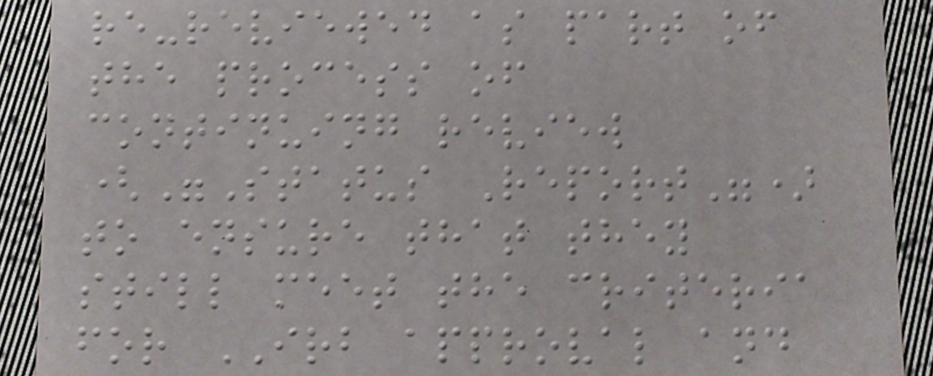re-reviewed as part of
the process of
continuing review
("Status Report")
to ensure that they
still meet the criteria
for IRB approval and
